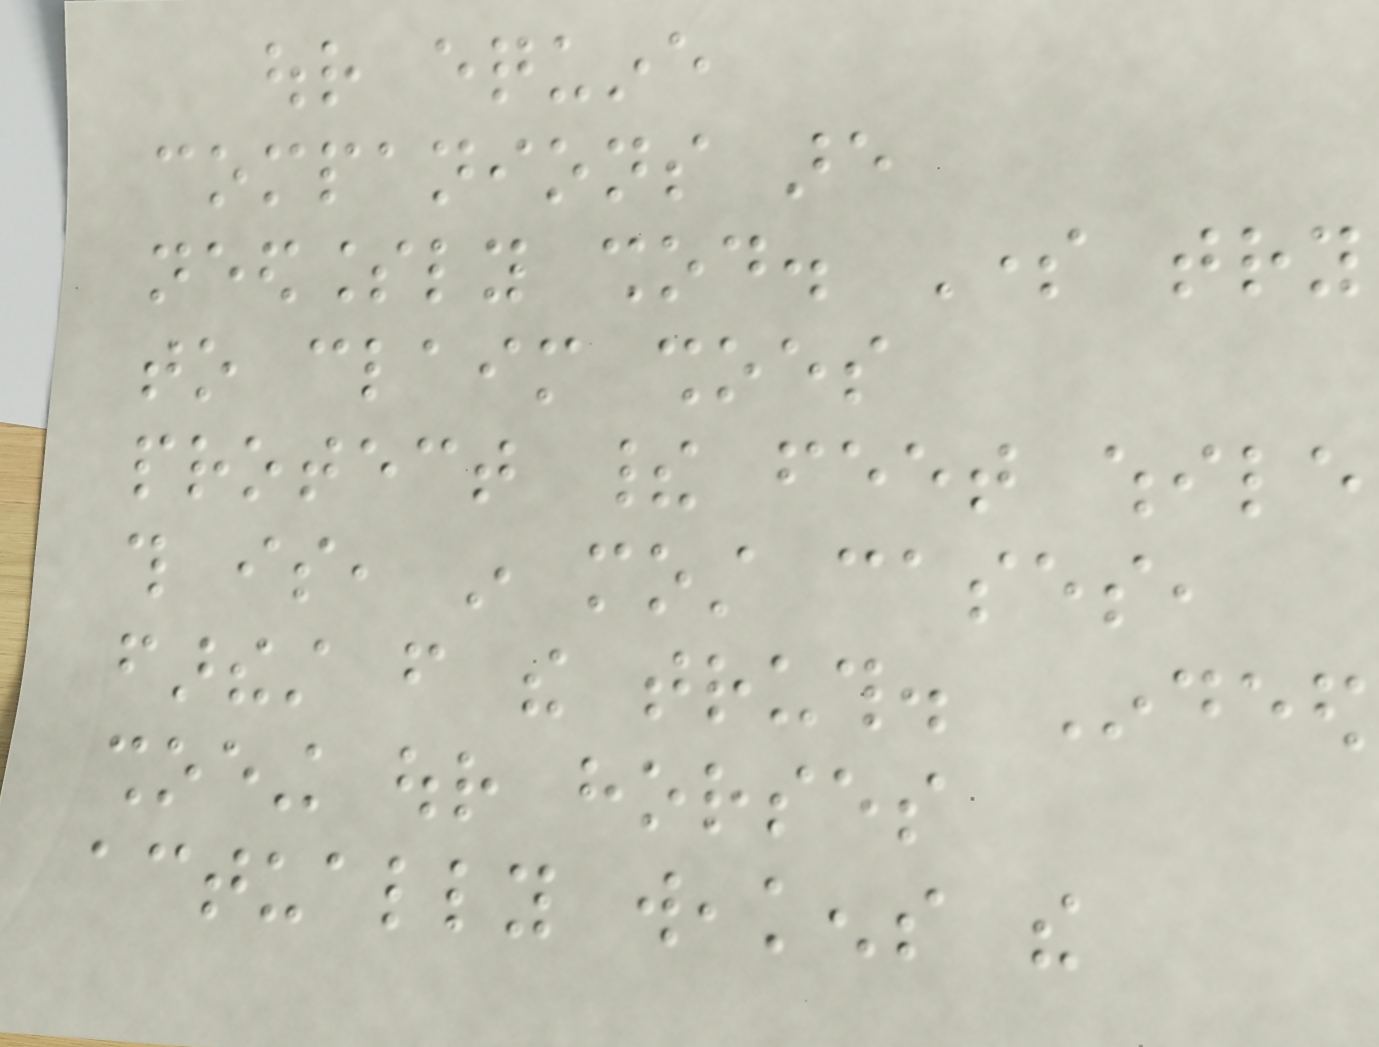our equine
companions are
needlessly shod. Some try
to claim shoes
protect their feet while
this is, in most cases,
farthest from the truth. Indeed
shoeing our horses
actually weakens the
